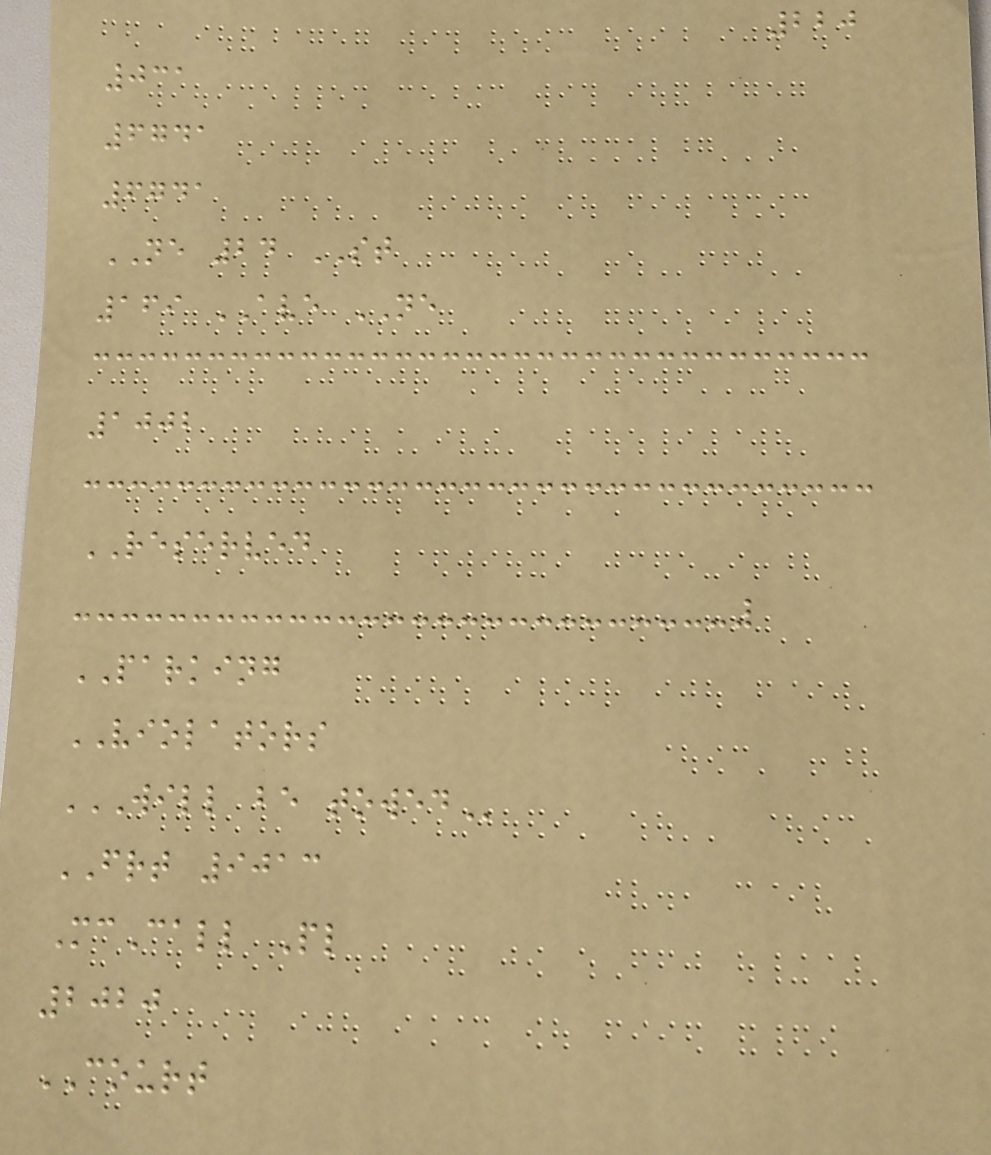220
031
6741
6741
NE 24 ST
169 AVE NE
1002
RESERVED
PARKING
VIOLATORS
WILL BE TOWED
FRT 9013
McCall Pl
2020
COURT
